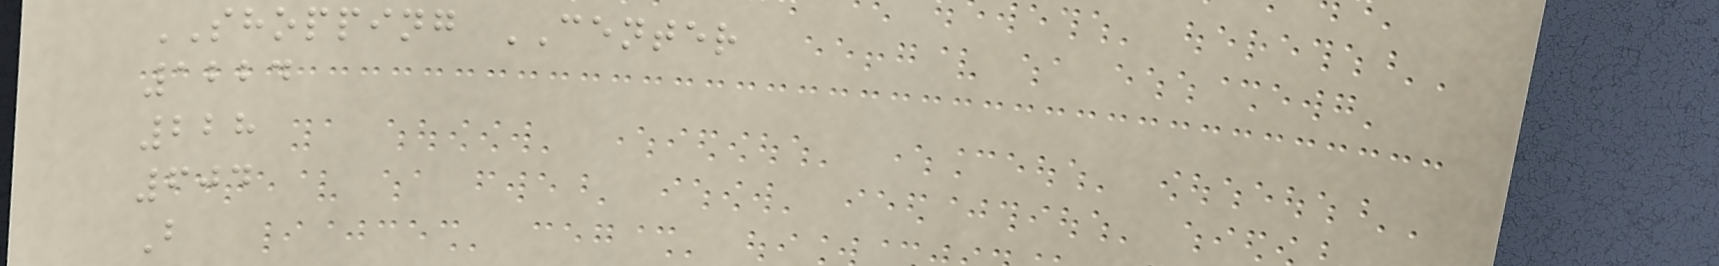SHOPPING CENTER
1224
228
604
B
